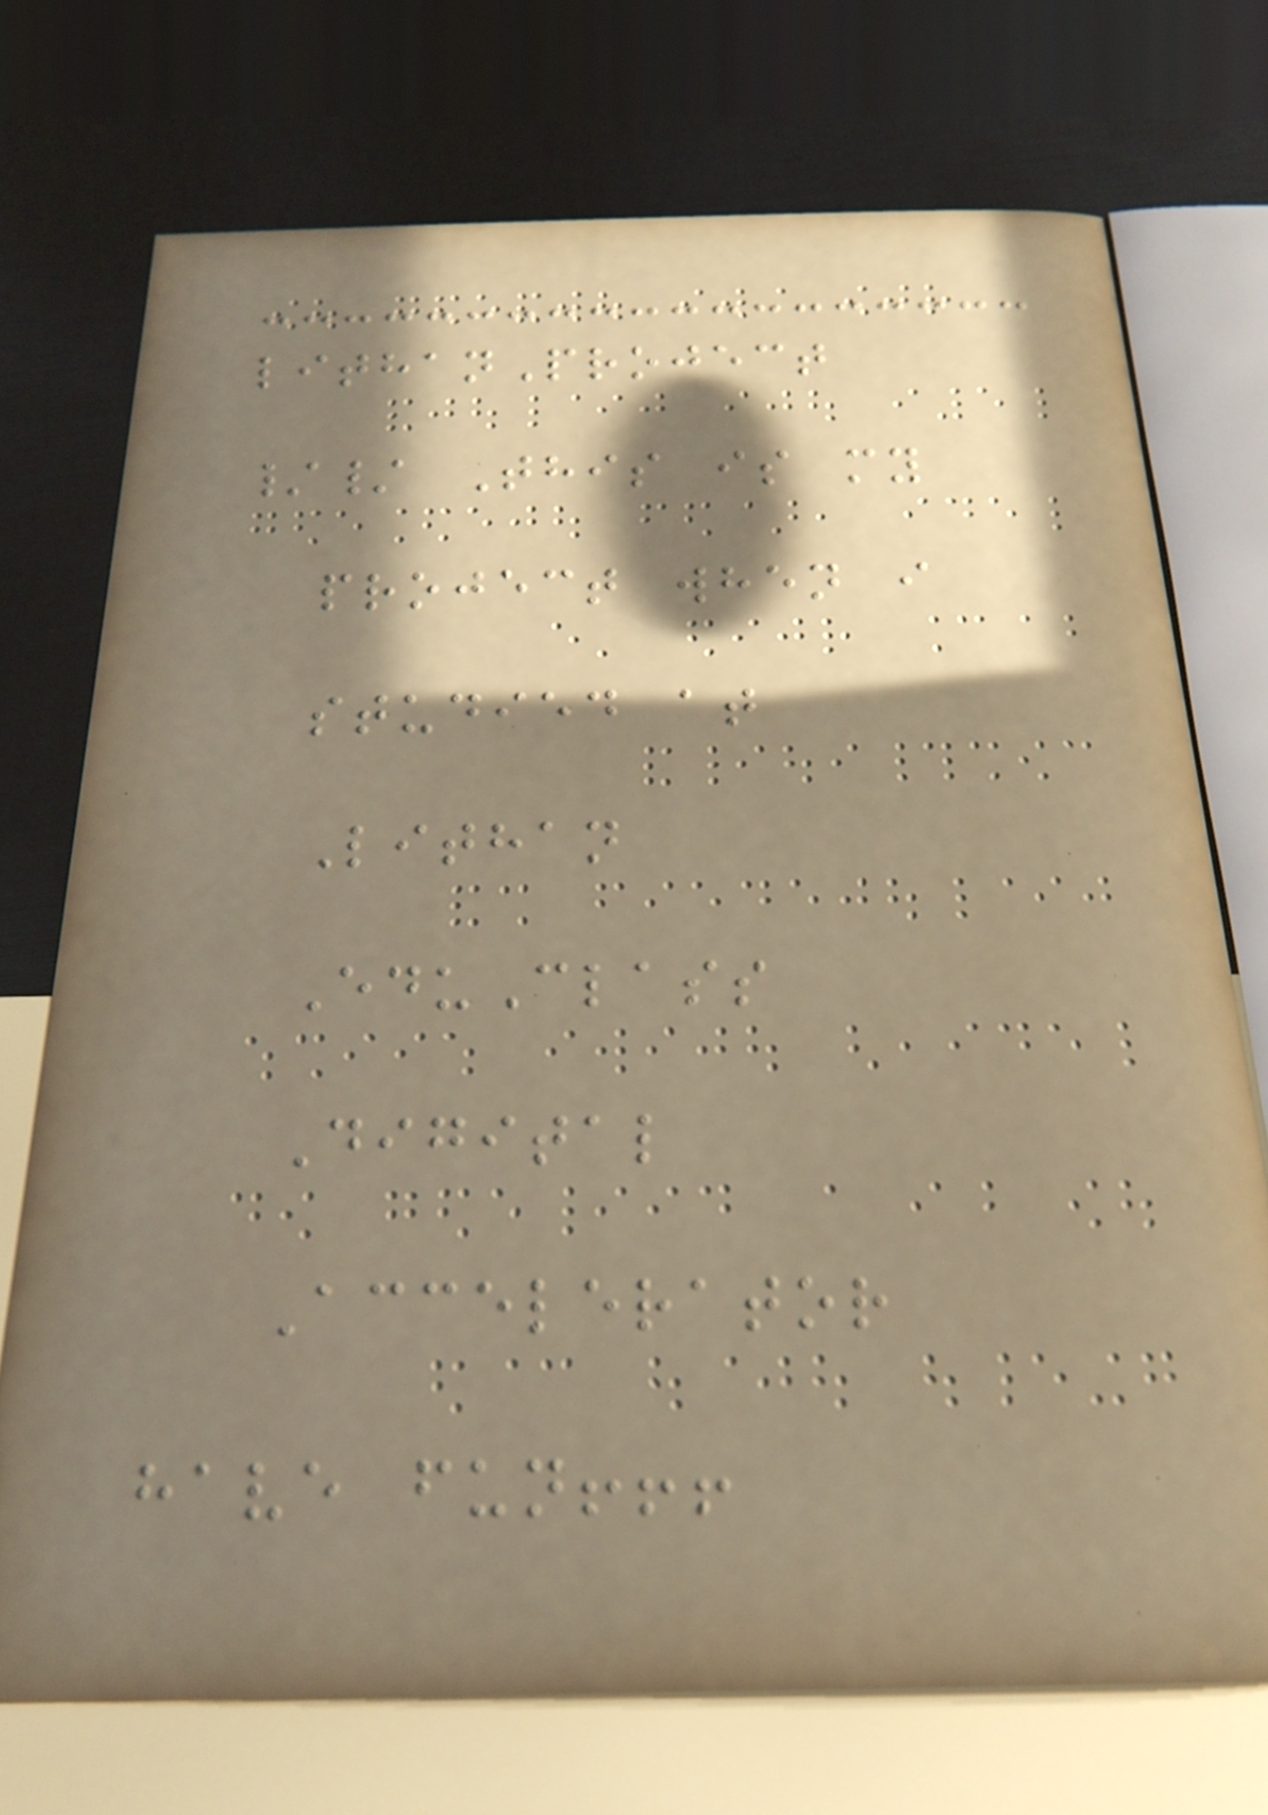lithanProject
// This is my
project when i
studied at
Lithan
EduClass
Digital
Accelerator
have fun!!!
